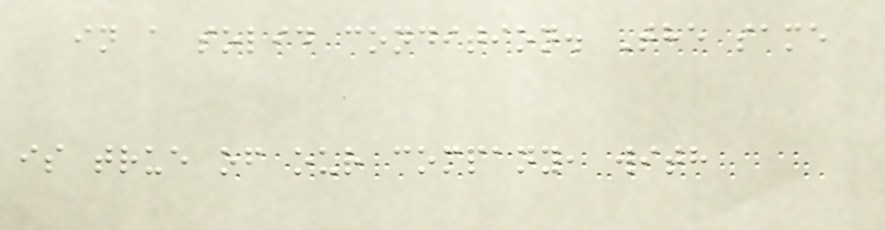in a solid condition. The same
is true of our company, with
